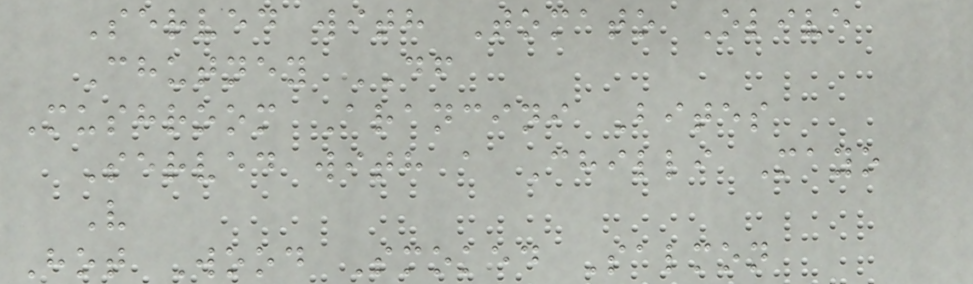Served with Tomato Olive
Chutney DF
Mushroom Arancini Bites
Served with a Chilli Mayo
V
Hot Wood Smoked Salmon
